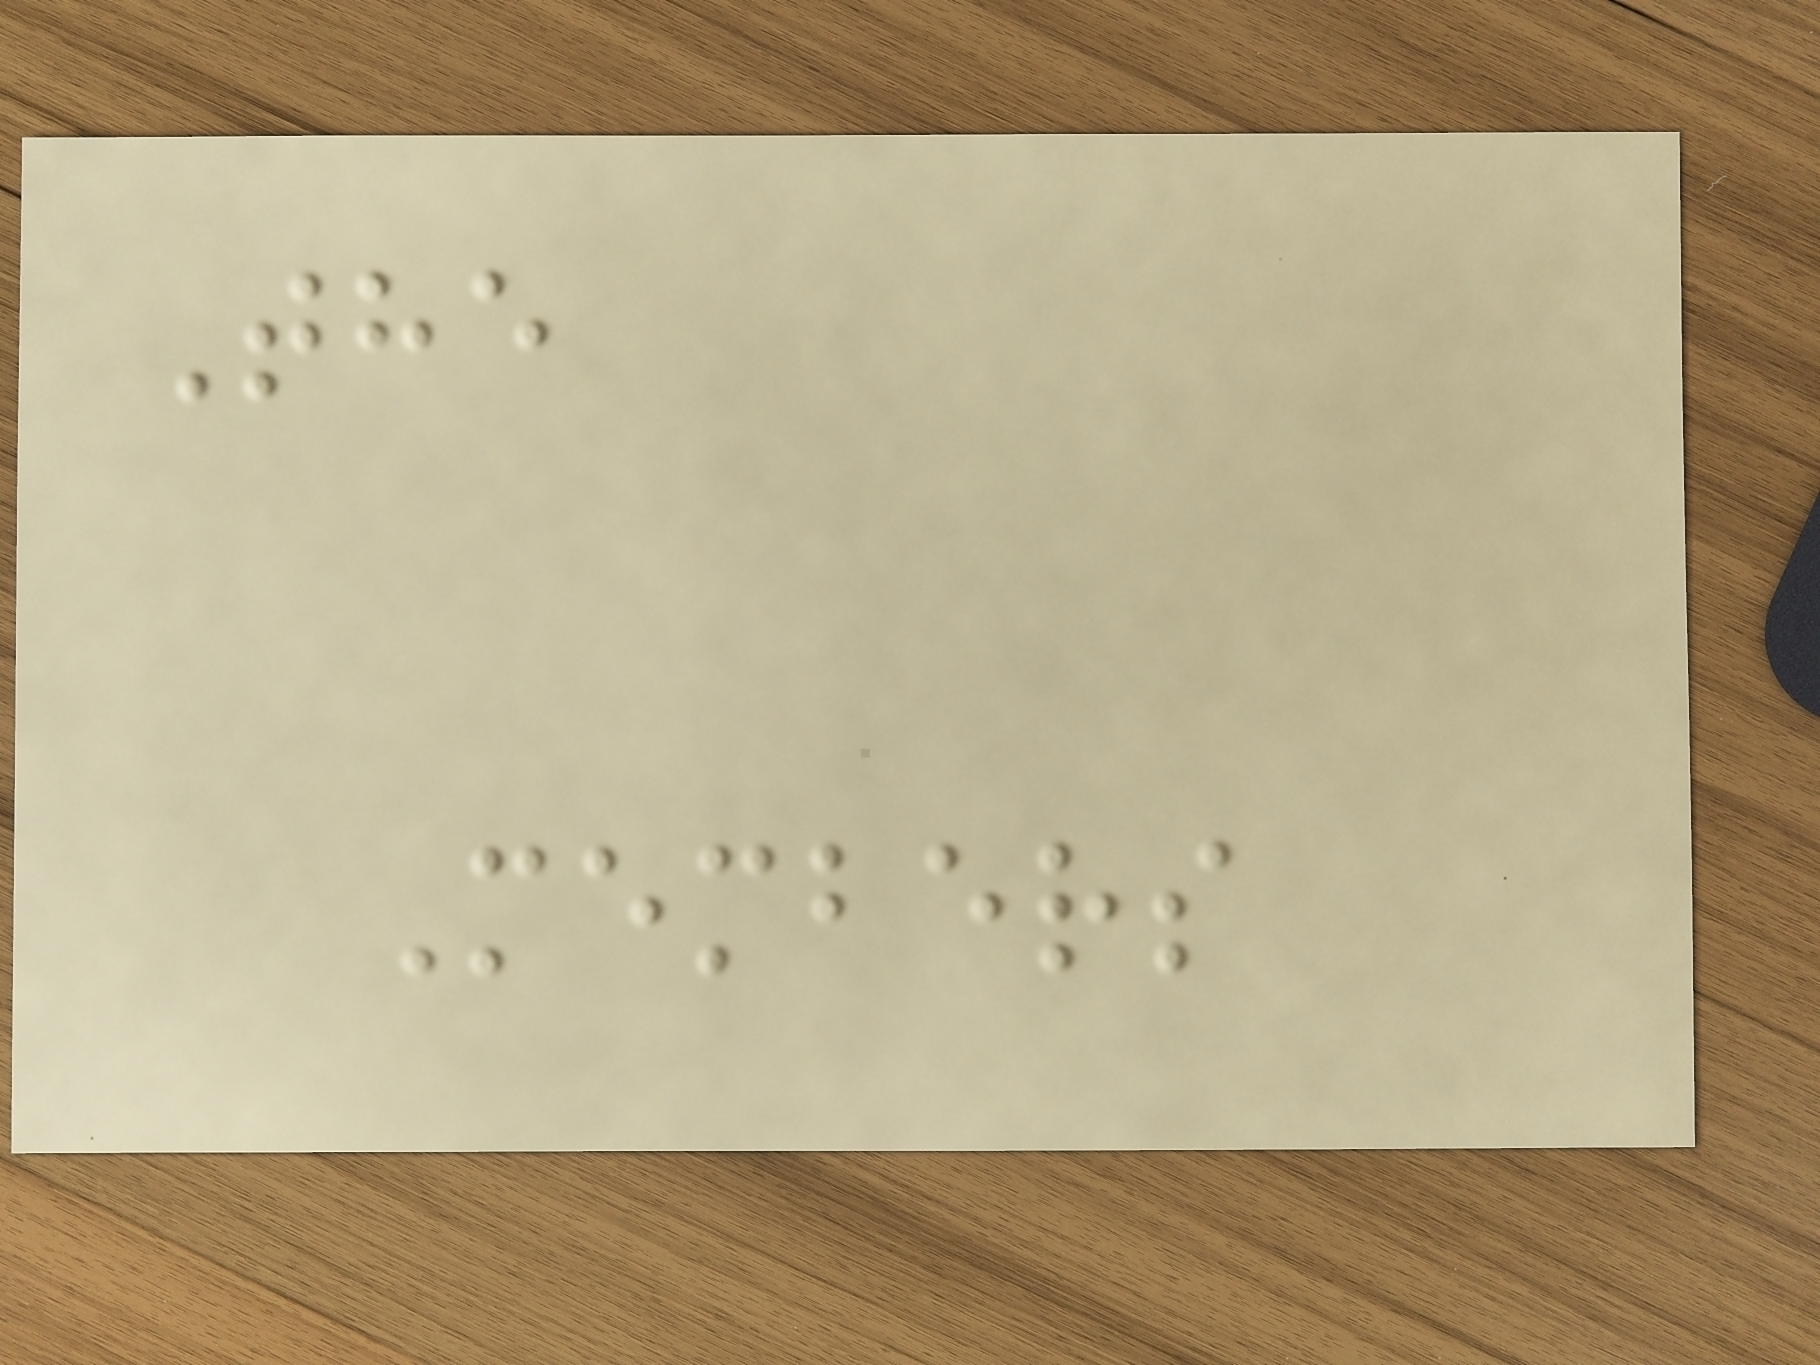The
Members
